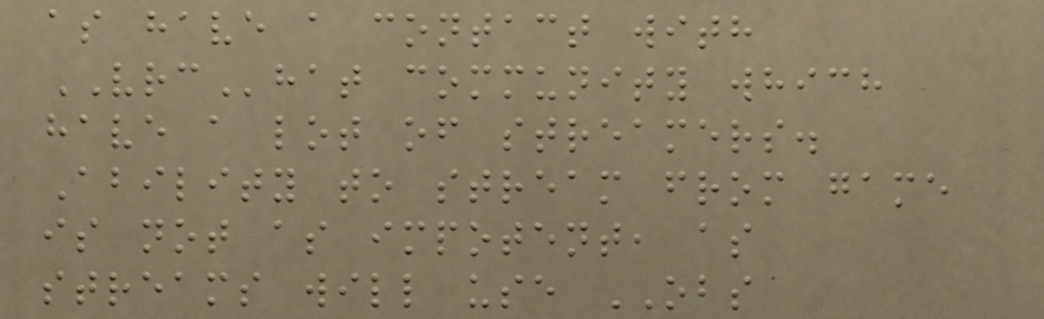as have a contact with
VRChat community which
have a lot of streamers.
Ability to stream from game
is not as impotent, as
streams will use OBS
